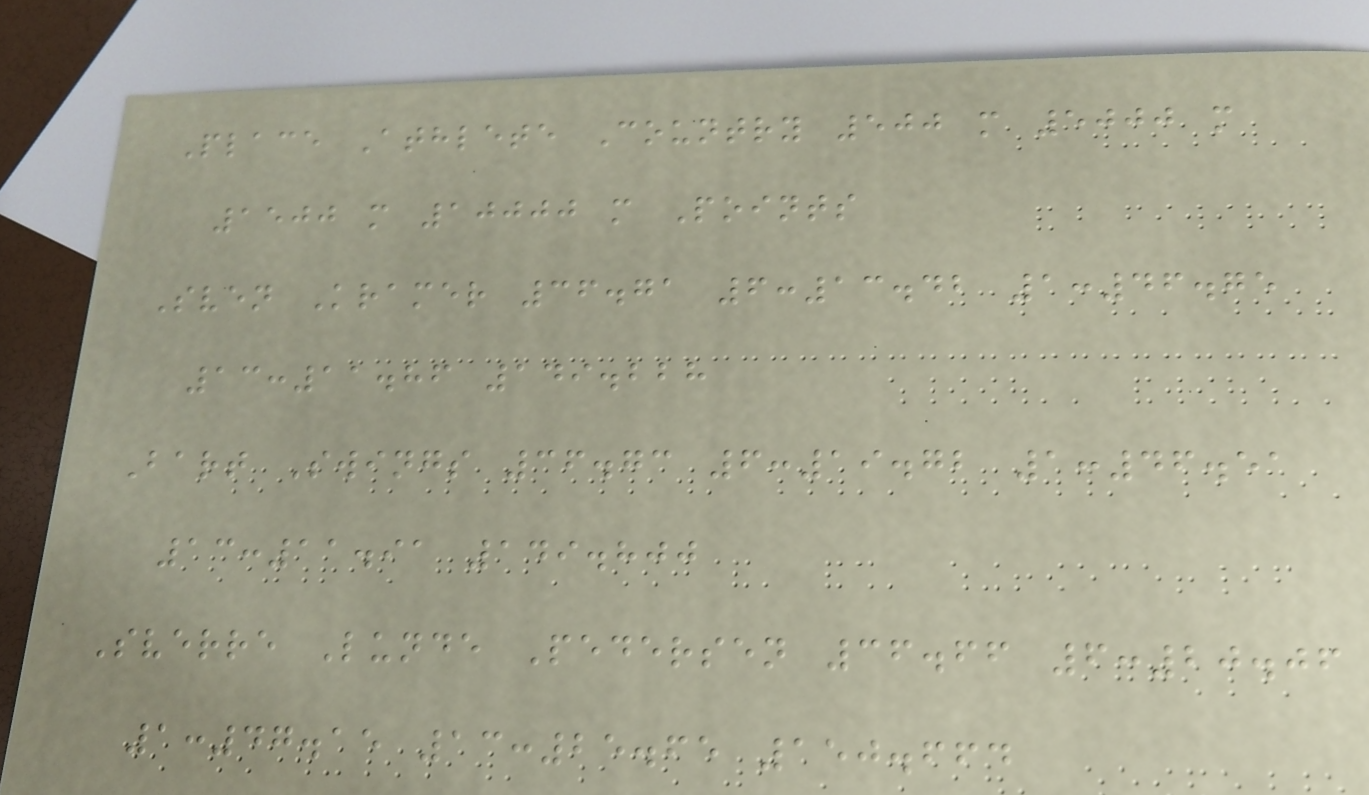Place Athlete Country 500 m 5000 m
1500 m 10000 m Points
Sven Kramer 36.71 6:13.42 1:46.75
13:11.86 149.228
Bart Swings 36.73 6:19.72 1:46.51
13:11.91 149.800
Sverre Lunde Pedersen 36.66 6:20.06
1:47.15 13:25.65 150.664
